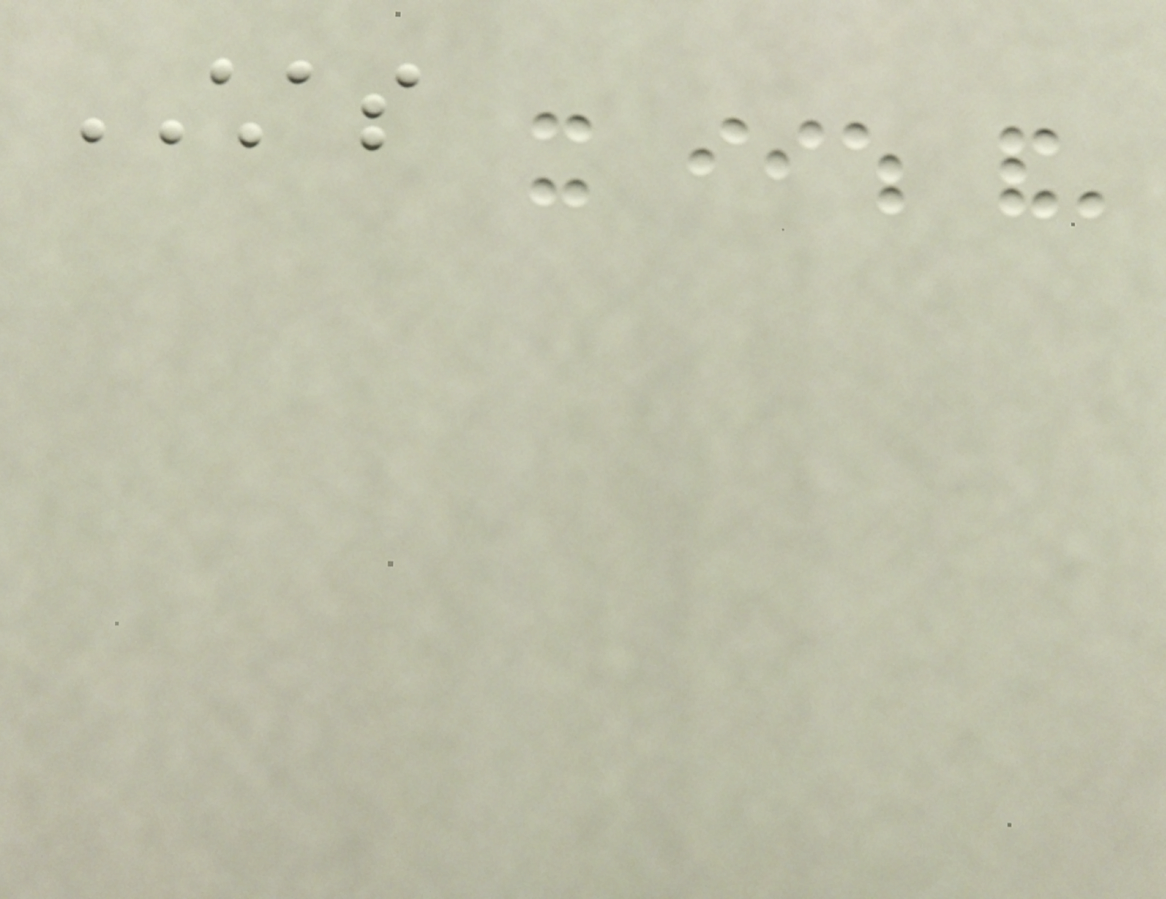CHAS
